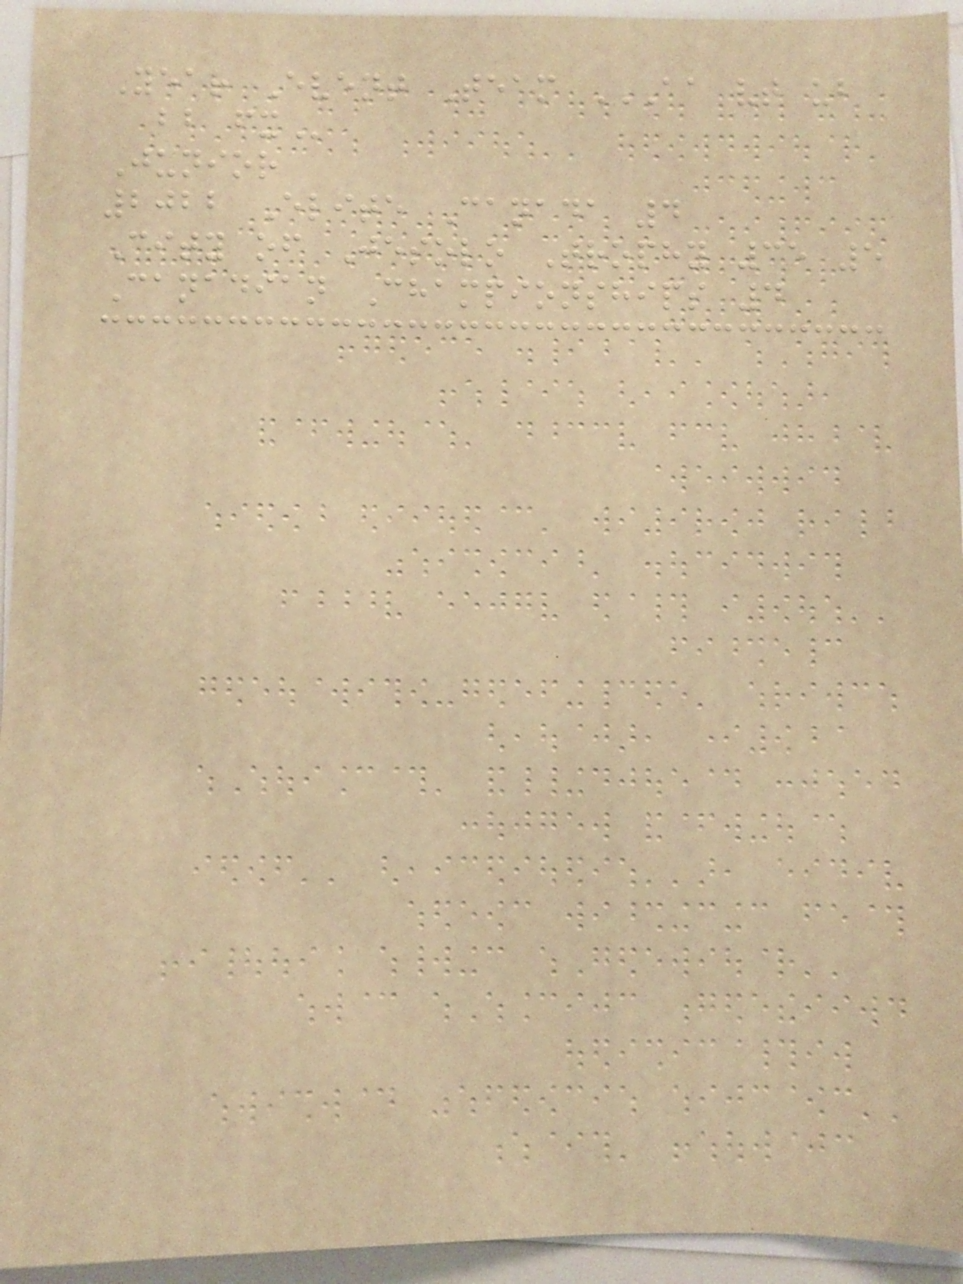Year Event Team AA VT UB
BB FX
Junior
2022 Elite Canada 4
City of Jesolo Trophy 35 5
Canadian Championships 4
